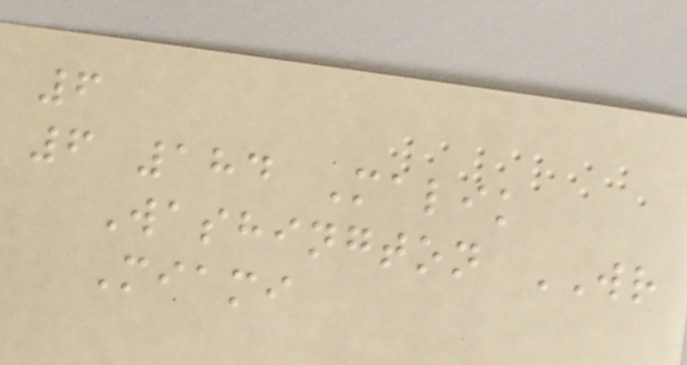6
6 184 Malik
Washington WR
Miami
